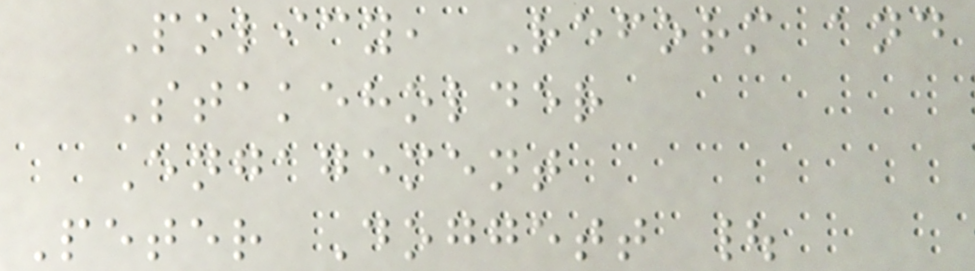Policy, Reform and
Stakeholder
Engagement
Peter Doggett |
